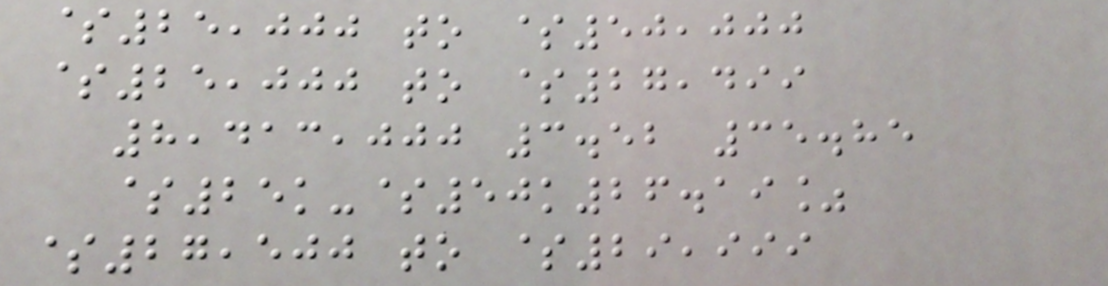$25,000 to $50,000
$25,000 to $27,499
8,413,000 3.52 35.85
$25k-$50k26.19%
$27,500 to $29,999
